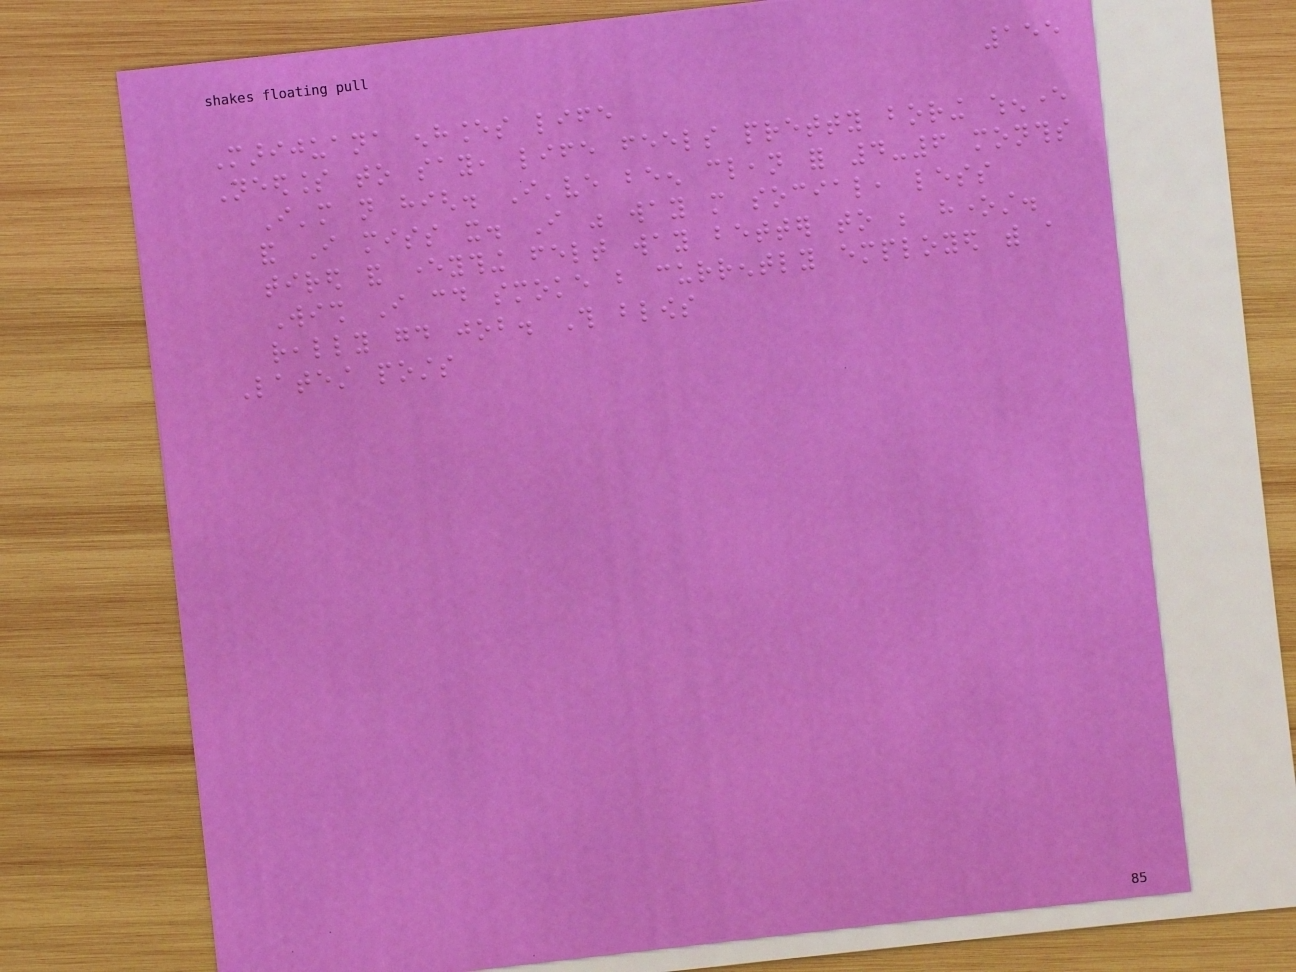155
Marijuana enhances life
Needless to say, life feels pretty boring whenever
I'm not high. I've been clean for 4-6 months
and I miss it. I was way more social, less
tired and everything felt way better to be honest.
Wish I could smoke but currently employed with a
really good job. This blows
Latest posts
